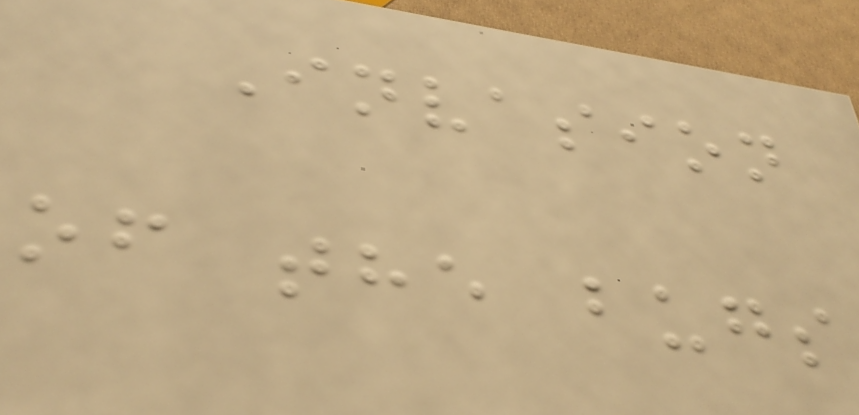Invasion
of the bugs
